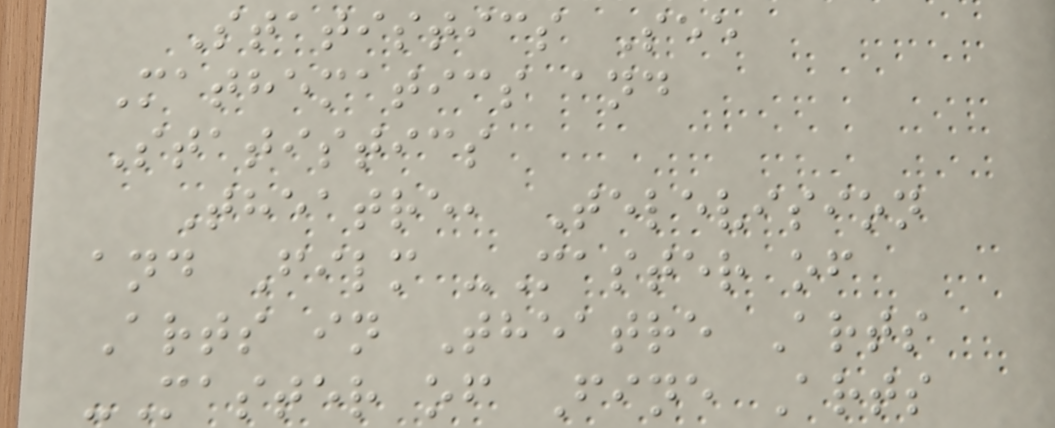Statistics See
Mathematics and
Statistics
Theatre, Television
and Film -Master of
Arts in Theatre Arts
-Master of Fine Arts
